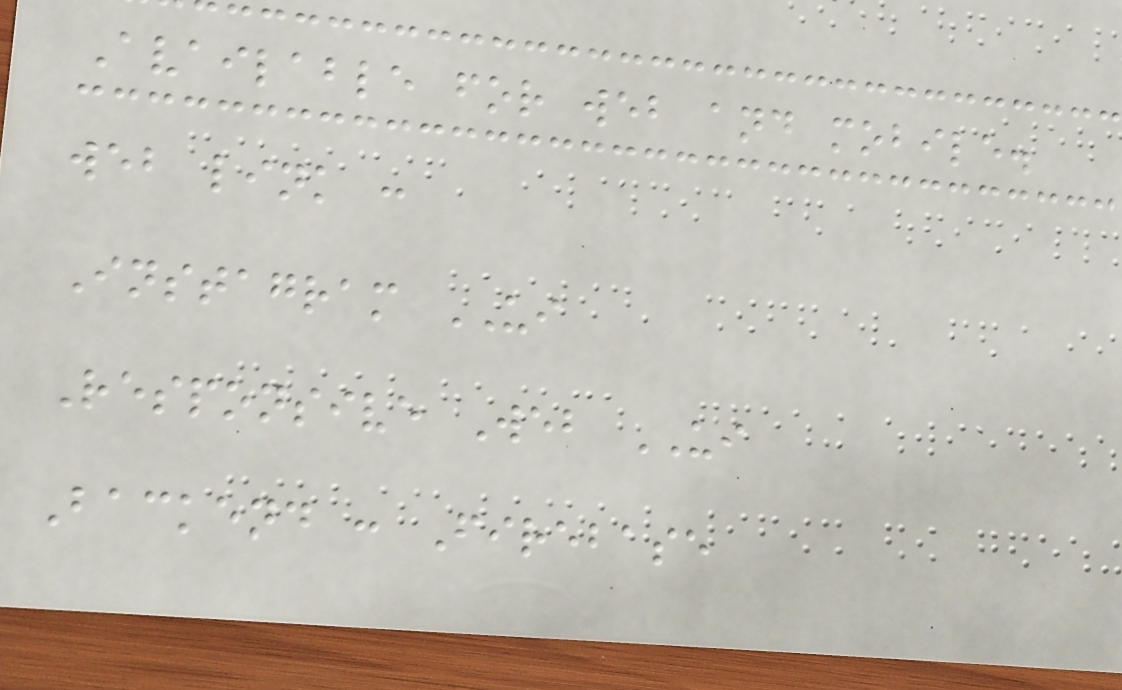Available for web and mobile.
web link :
Instagram UI
Responsive Web UI
Backend : Firebase
